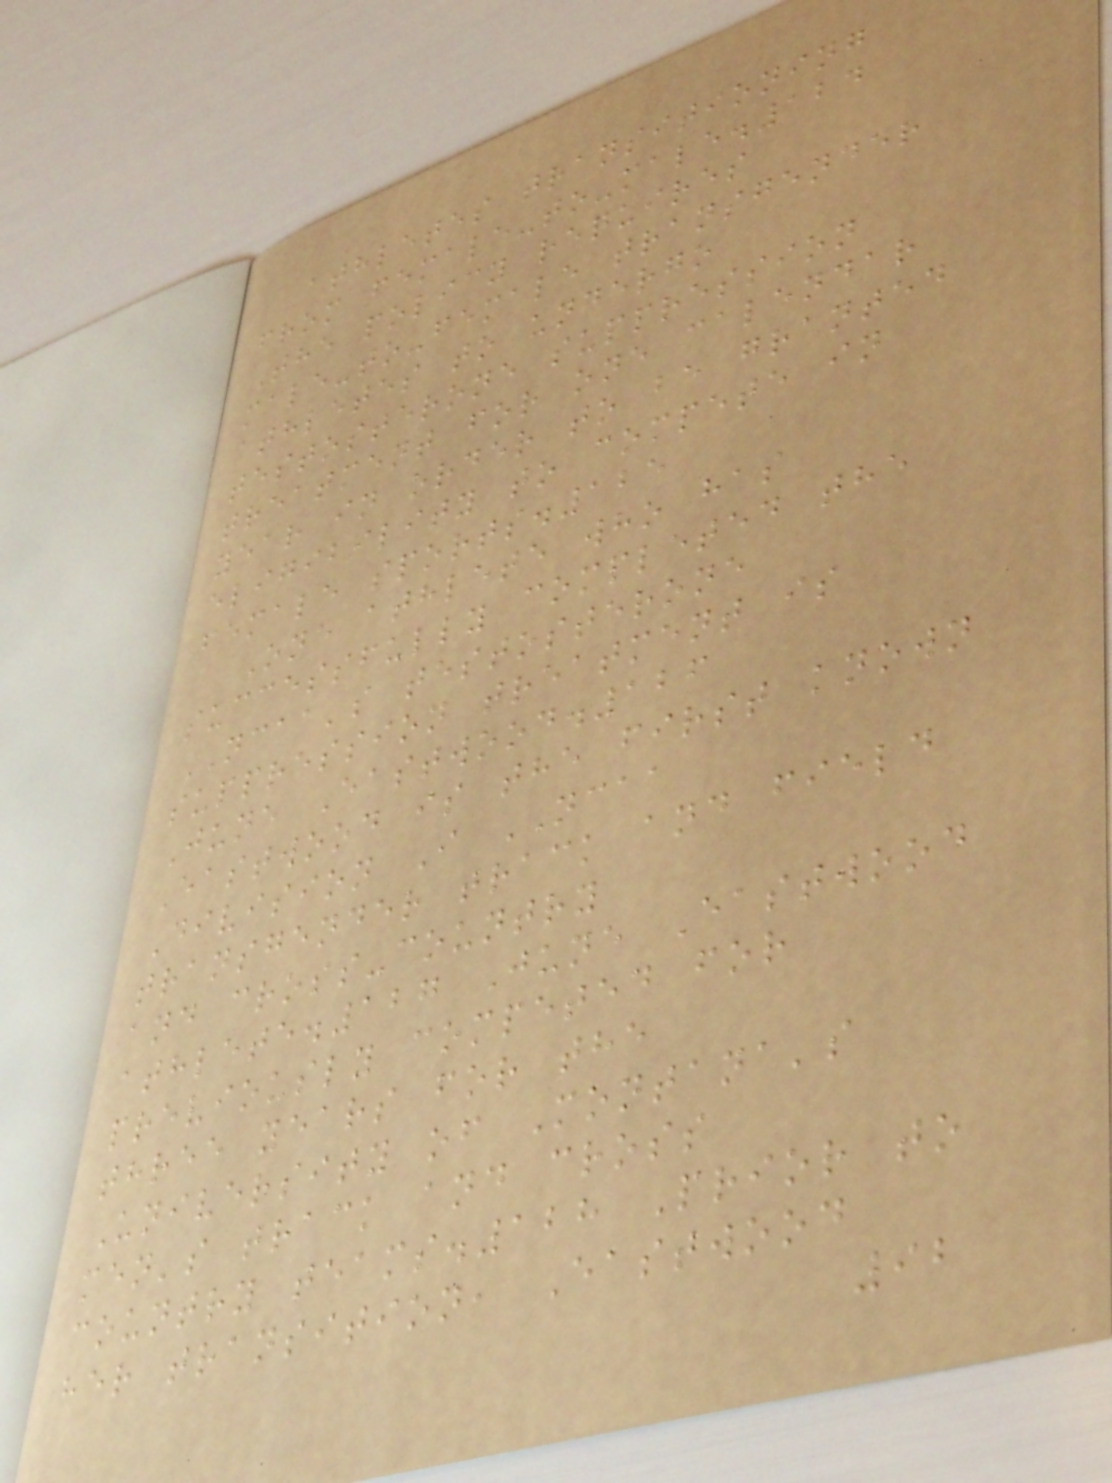athletes transitioning
from female-to-male.124
The policy requires
male-to-female transgender
athletes to undergo
testosterone suppression
treatment for one calendar
year in order to be granted
eligibility to compete in
female sports.125
One athlete who has
successfully completed the
NCAA's testosterone
suppression treatment is
June Eastwood.126
Eastwood is the first known
Division I NCAA
transgender track and field
and cross-country
athlete.127 June Eastwood
previously competed for
three years for the
University of Montana's
men's track and cross
country teams.128 Prior to
her transition, Eastwood
92
